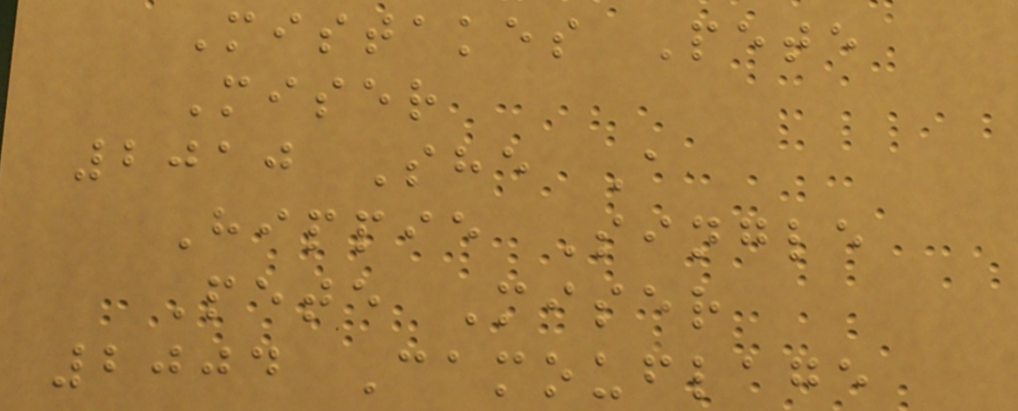Mistakes Pete
Miser
2010 She A
Hippie Single
Pete Miser
2004 Camouflage
